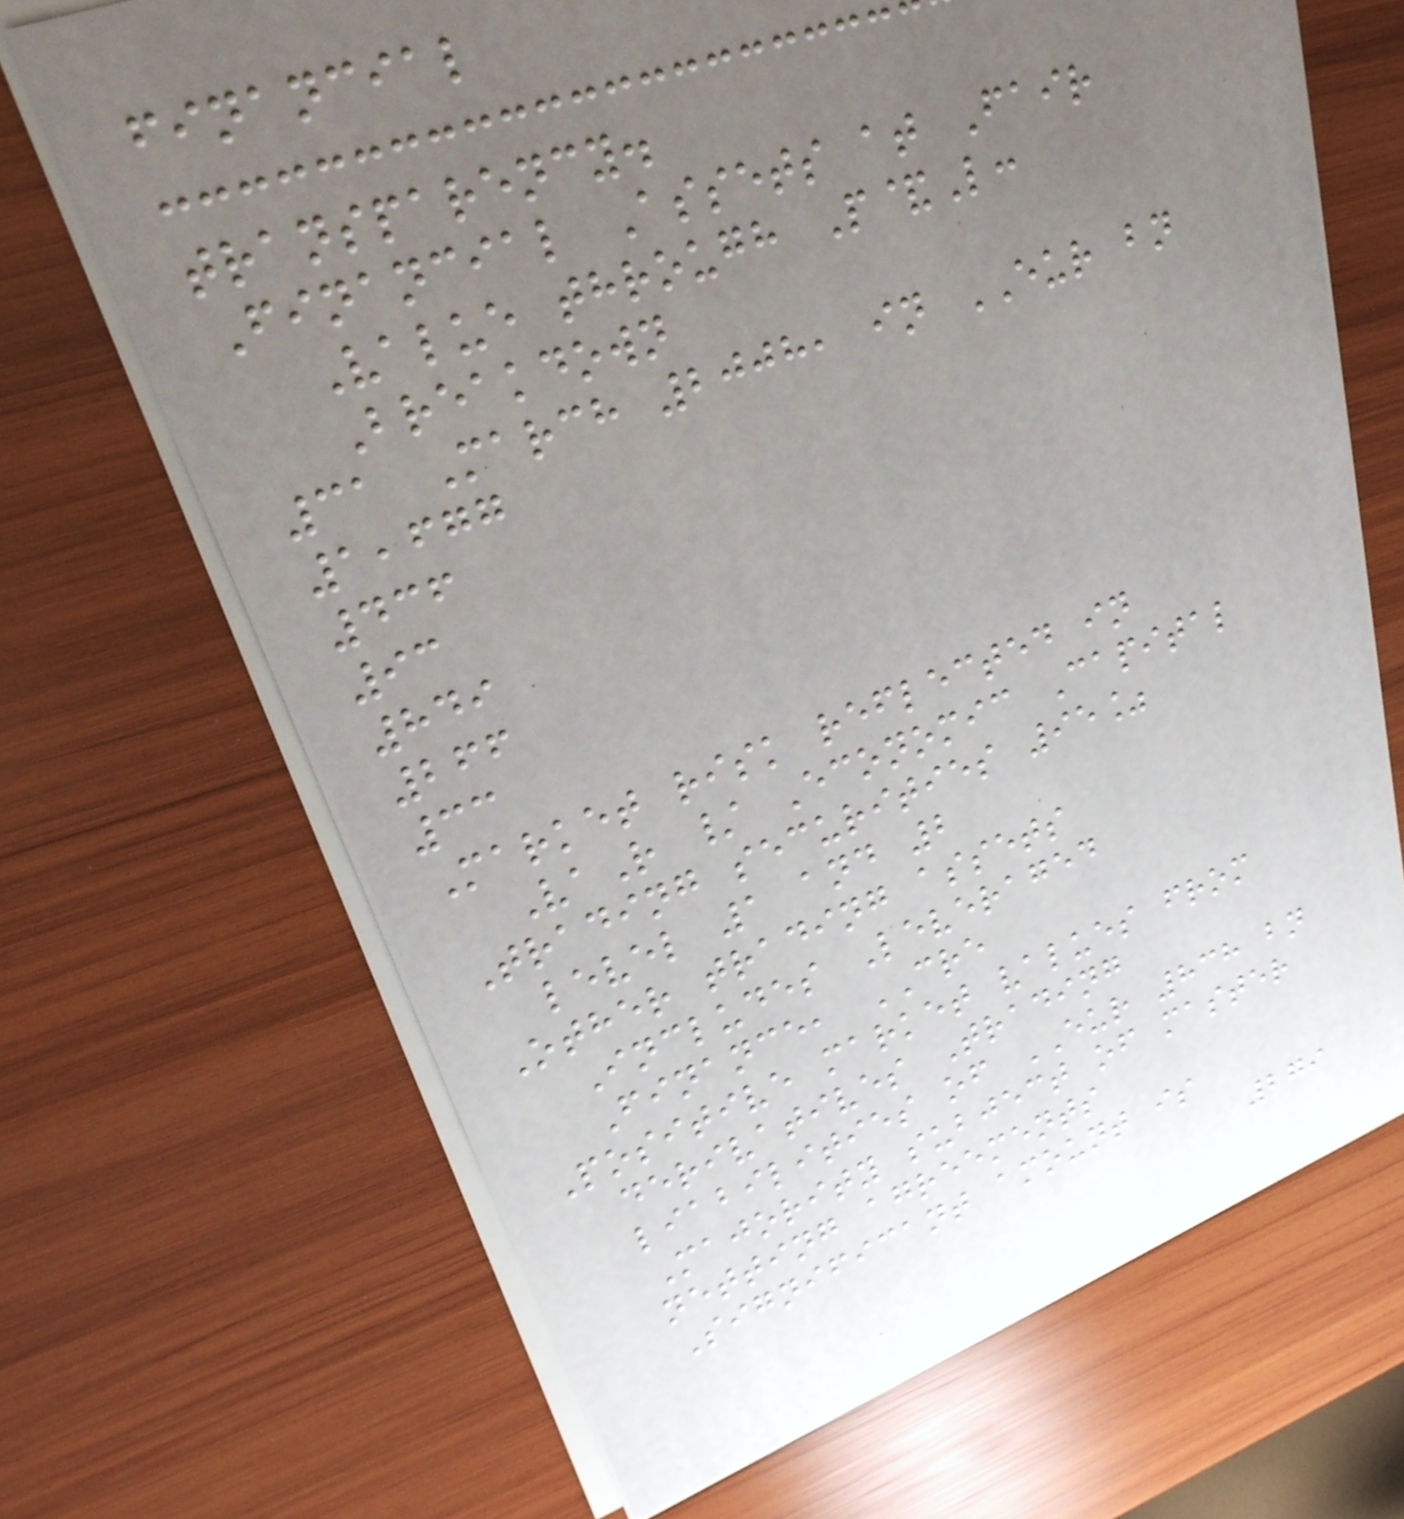financial
transparency.
Financial Assets at Fair
Value through P&L:
Breakdown
31 March 2008, in EUR bn
1,677
436
93
849
266
33
Market risk reflected in
VaR / Economic Capital
Trading securities 95%
level 1 and 2
Other trading assets
Includes Leveraged
Finance, CRE
Positive market values from
derivatives Trading
liabilities of EUR 838 bn
Majority subject of master
netting agreements
Significant amount is
279
